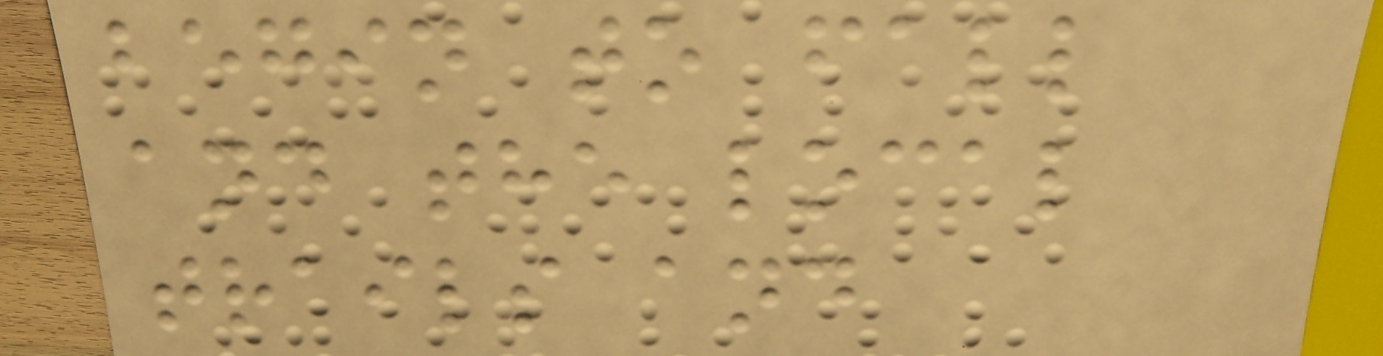begin to fall
and the local
trails and
